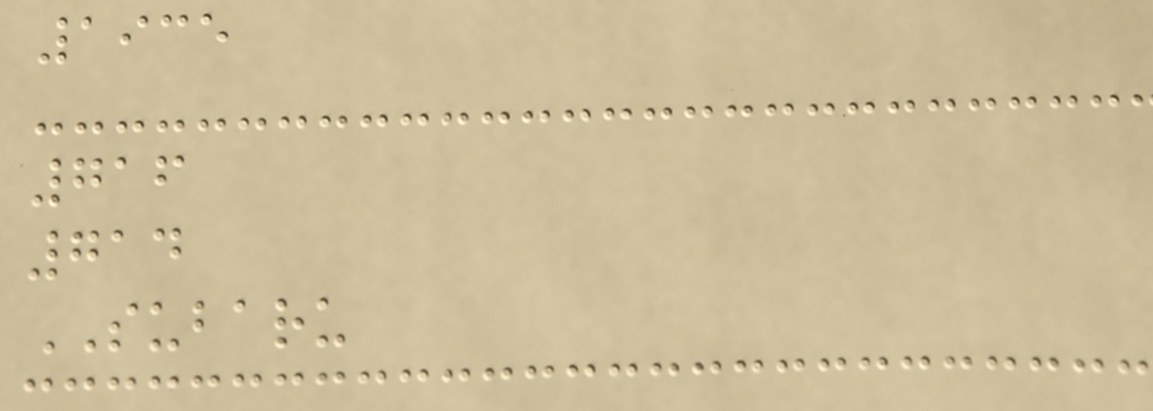1935
716
714
SUBARU
